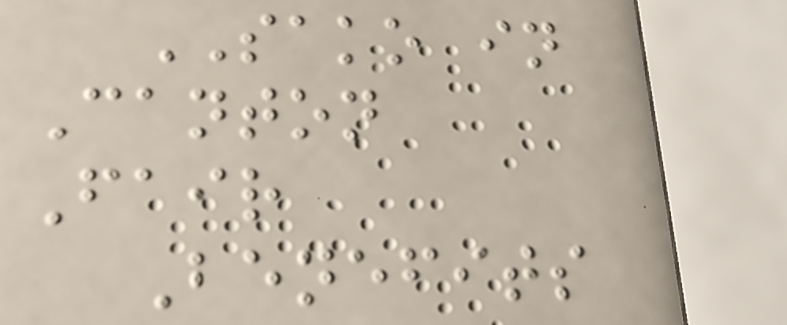SAKO in
Canton
Fair
Benefits
